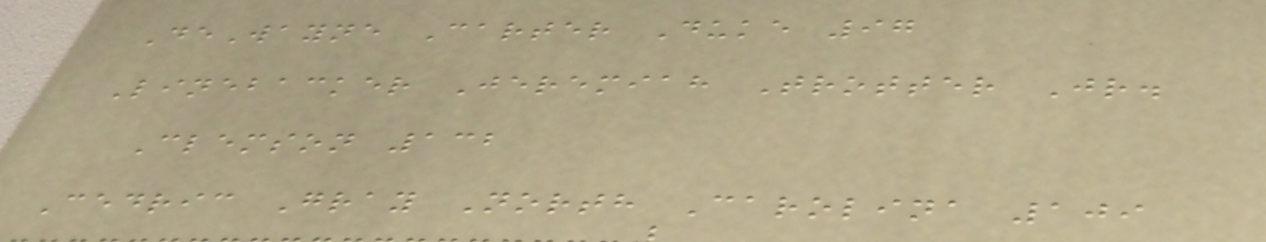DeWayne Carter Duke 97
Linebacker Jeremiah Trotter Jr.
Clemson 132
Cedric Gray North Carolina 109
